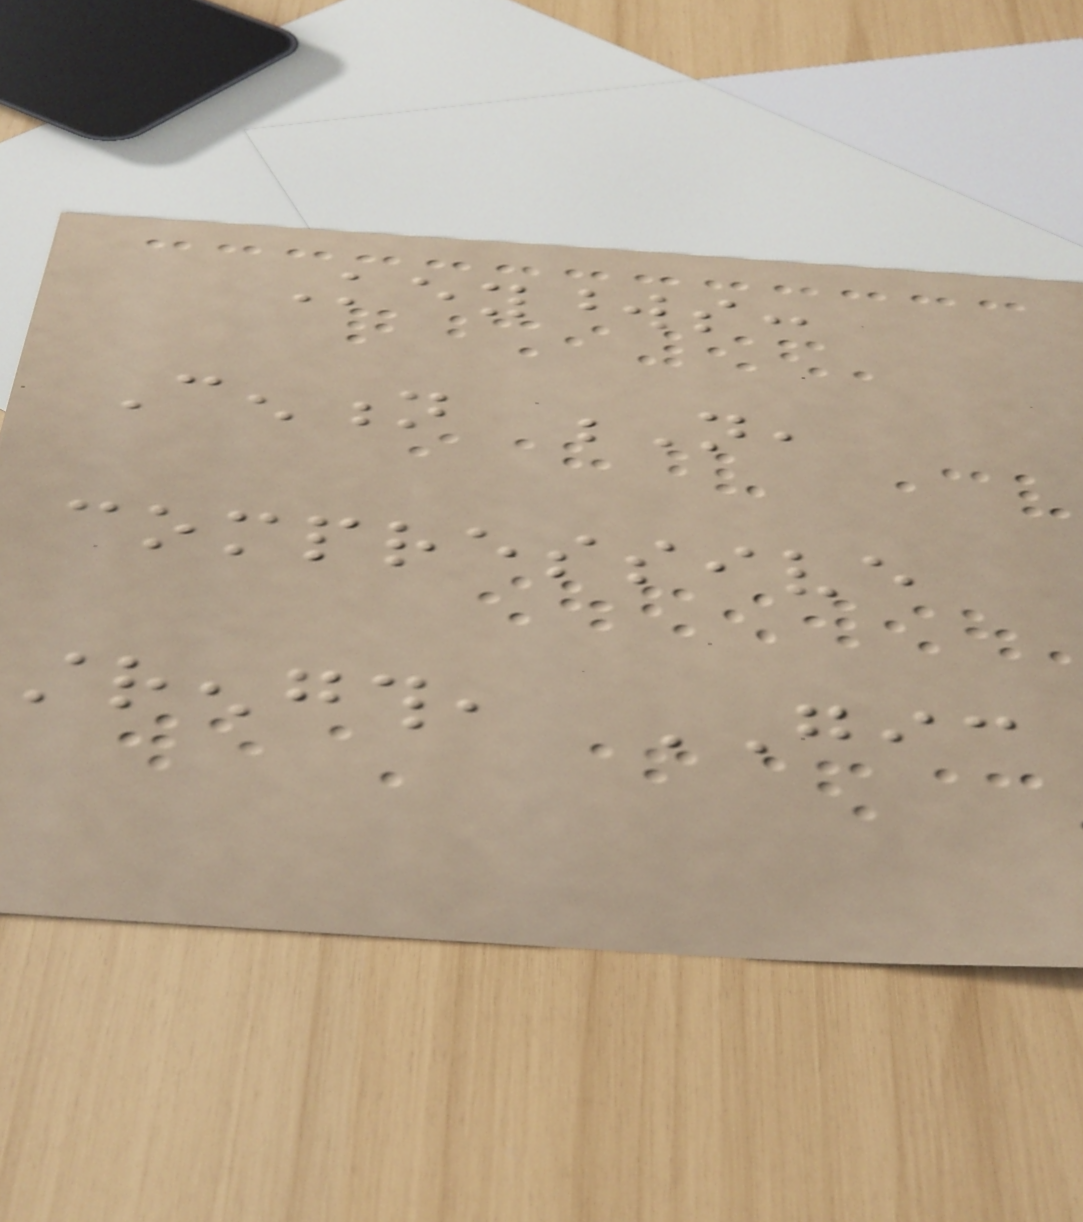Keywords:
Cention N,
compressive
strength, GIC
